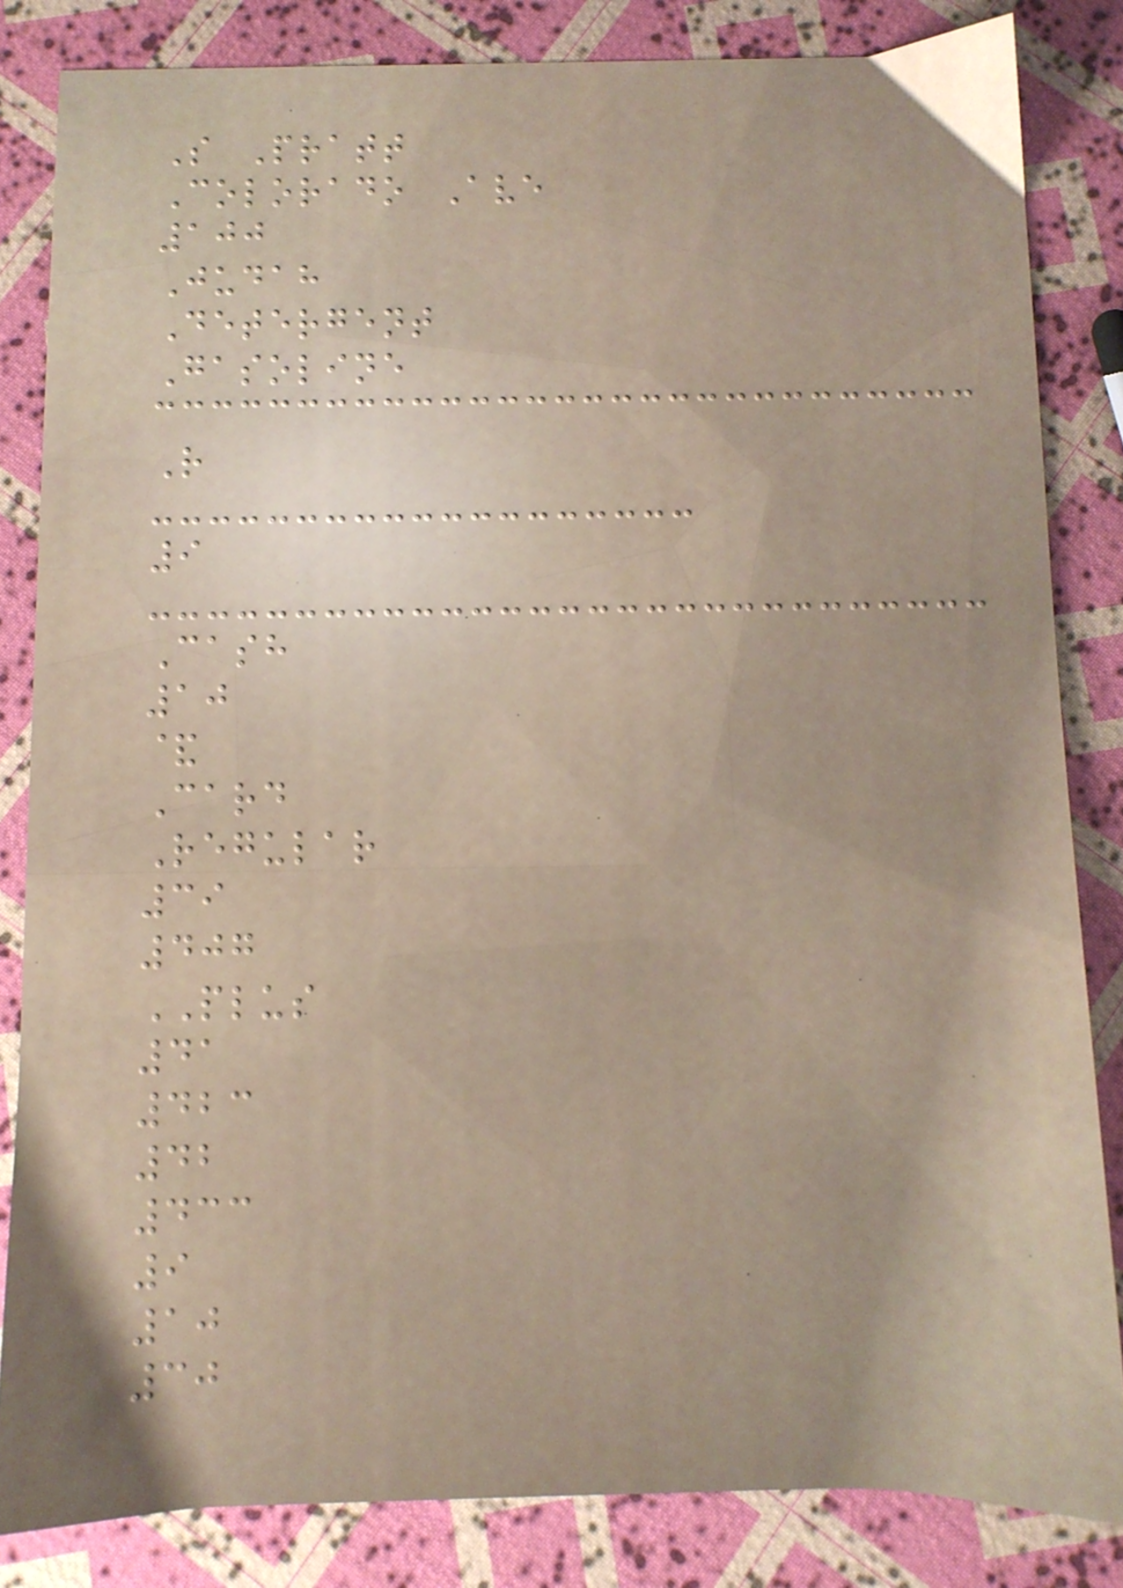S Pratt
Colorado Ave
100
Judah
Detergent
Gasoline
R
9
Cash
10
&
Card
Regular
39
407
PLUS
41
423
42
433
9
10
30
